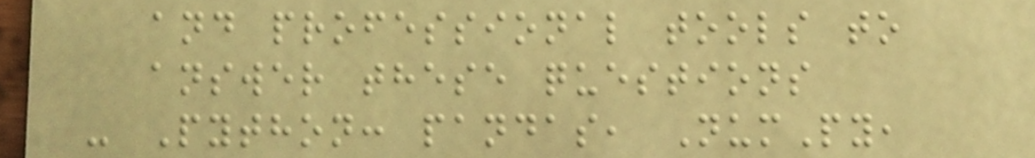and professional tools to
answer these questions
- Python: pandas, NumPy,
